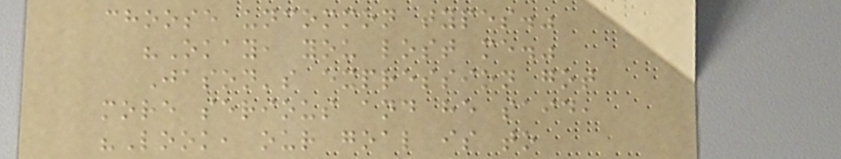choose uncommon types."
"Okay, you lost me."
Jason's expression got
more serious and he said,
"Look, our goal is to
